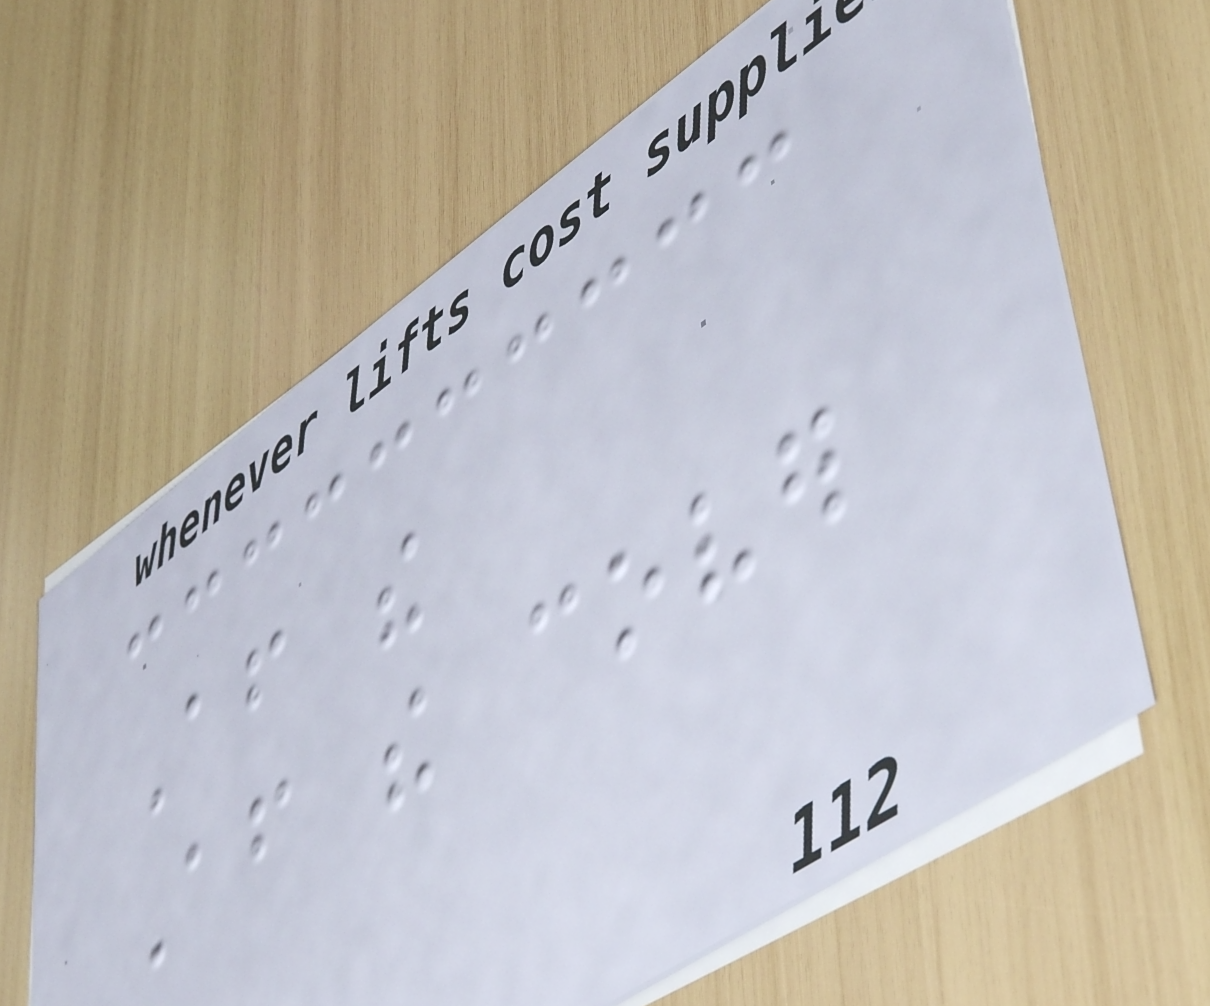After the
After the cover
